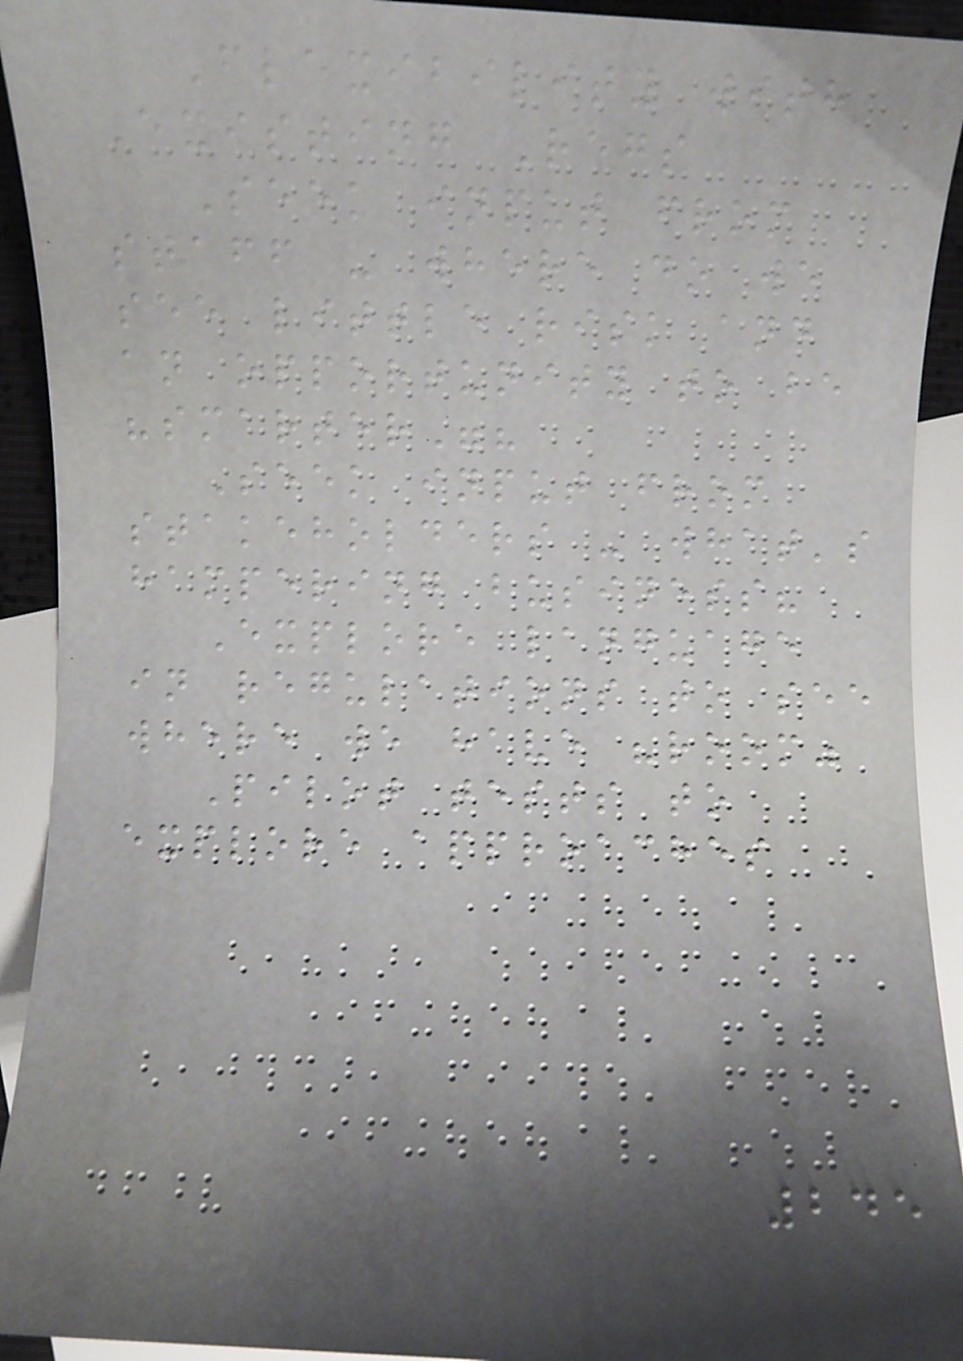Flexibility with
Existing Regs
Seek input from
staff - where do we
see little risk and
an opportunity to be
"smarter"?
Seek input from
stakeholders - what's
hampering business?
Explore language
in regulations to see
where we have "room"
Pilot tests to
explore approaches
245
